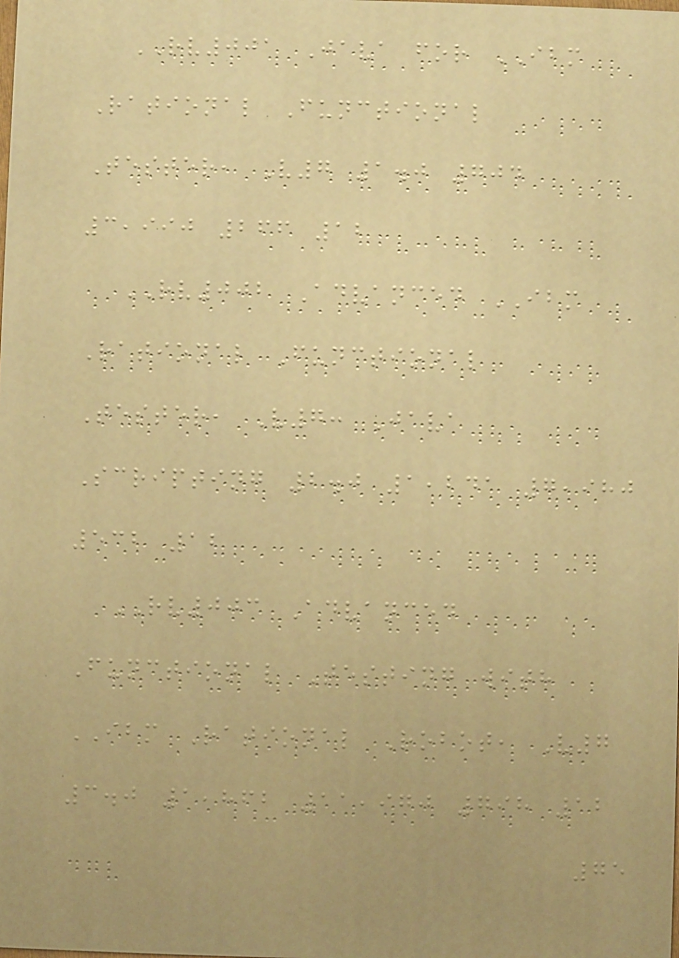RV001 Java for IBM
Rational Functional
Tester, V7 1.0 704
3,990 266 12
RV002 Advanced IBM
Rational Functional
Tester, V7: Java
Scripting 2.0 1,241 7,980
532 12
RV003 Advanced
Functional Testing with
IBM Rational Robot, V7
3.0 1,862 11,970 798 12
75
